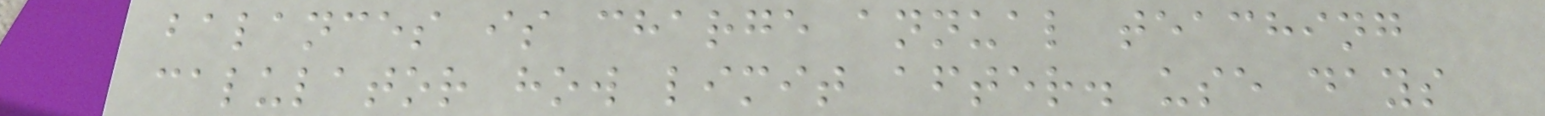balances is charge annual teaching
calulator how limit after. use days
